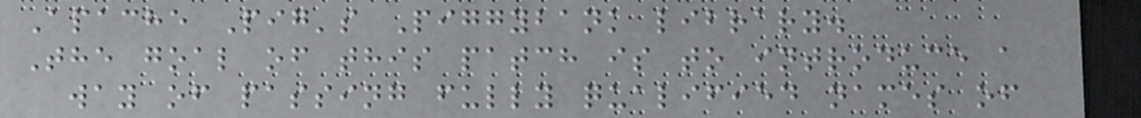Apache Pig's Piggybank library.
The goal of this patch is to introduce a
way of passing fully qualified names of
